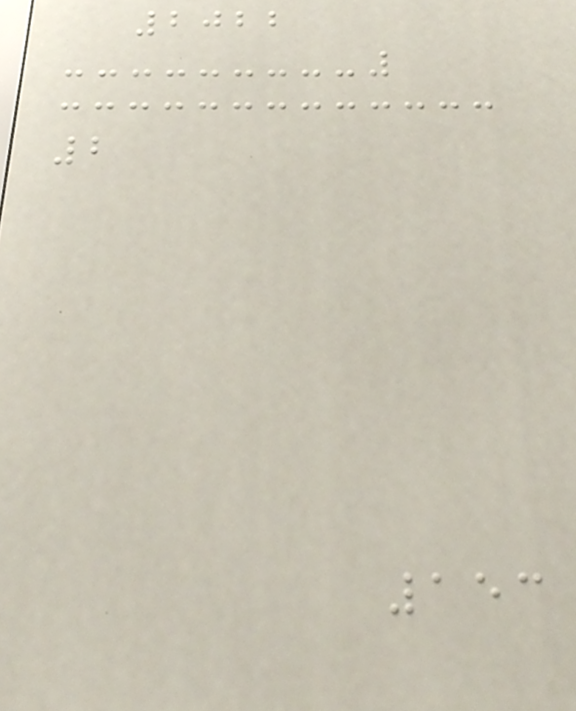2022
2
153
